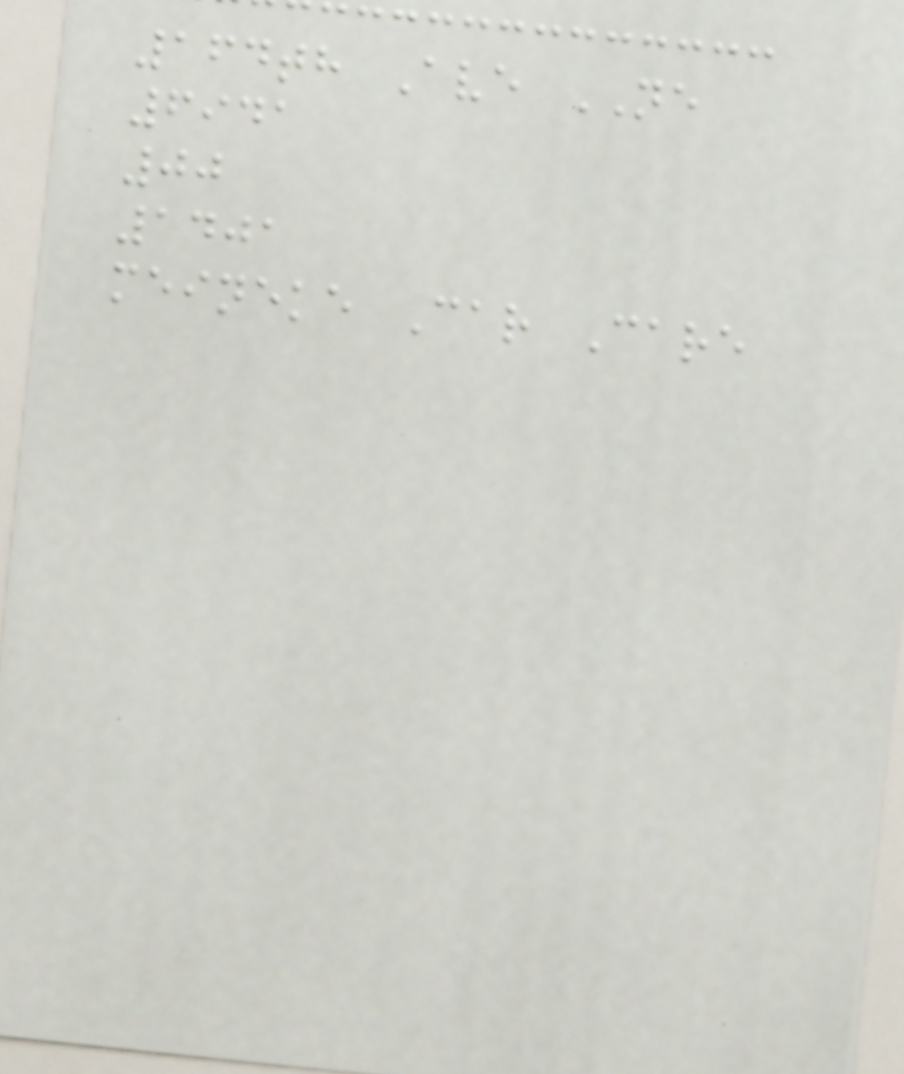164th Ave NE
6941
00
1401
meineke Car Care
